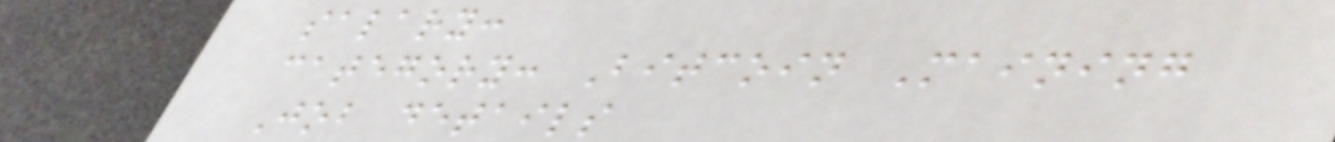salary:
category: Bitcoin Maining
Job details
